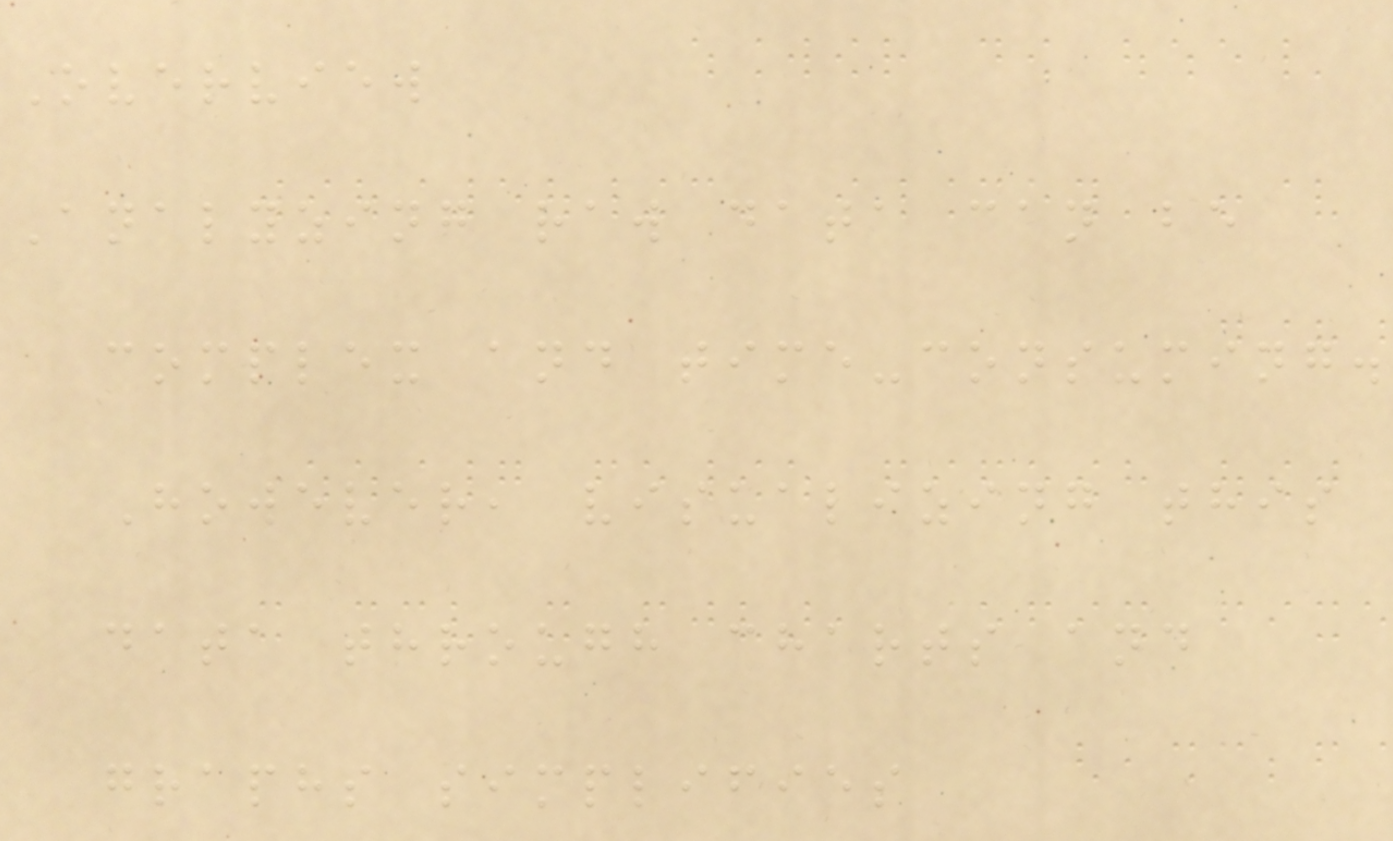Overview
Analyzing raw data can be
complex and time-consuming.
However, visualizing this
data through charts and
graphs simplifies
